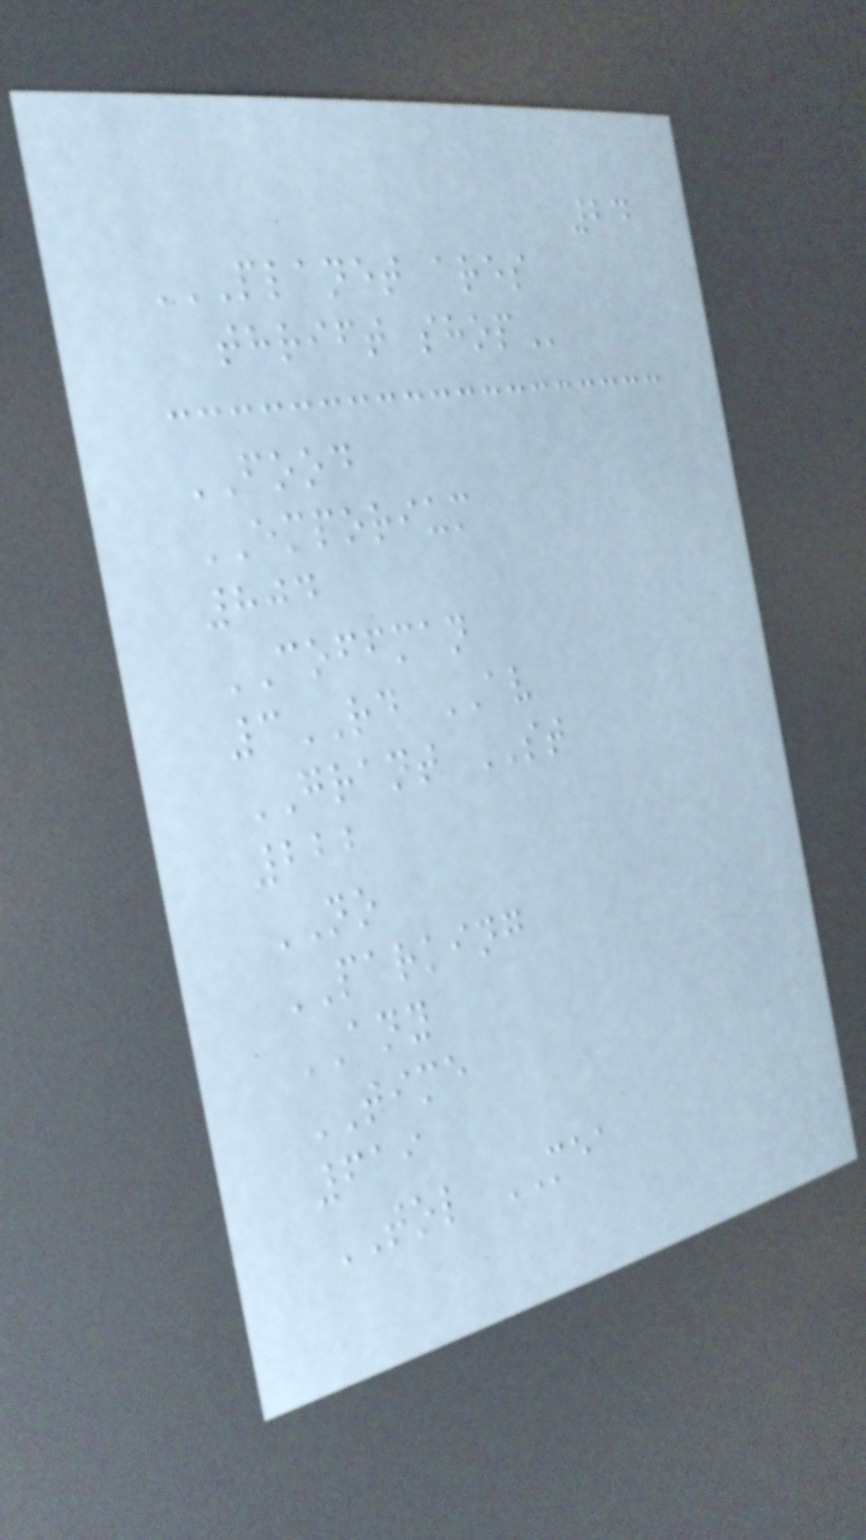24
PLANET ARES
THRIFT SHOP
FOOD
EMPORIUM
804
COFFMAN
3RD AV
GRANT ST
222
NO
PARKING
ANY
TIME
619
TOL MEA
